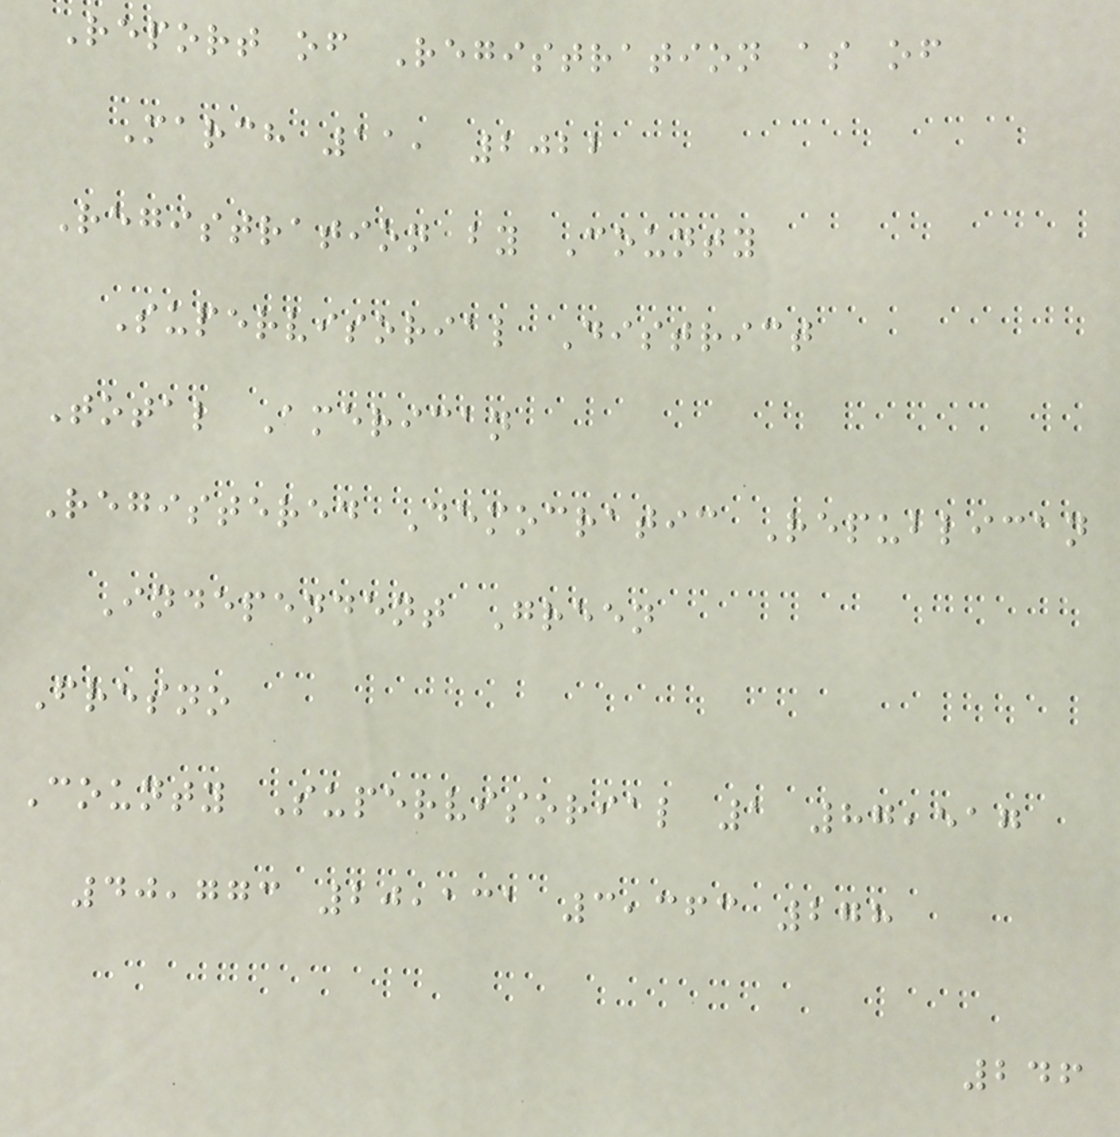Report of Registration as of
March 11, 2022
Registration by County
Supervisorial District
Total American
Registered Democratic Republican
Independent Green
Fresno
County Supervisorial 1 87,517
40,773 20,131 3,363 278
246
